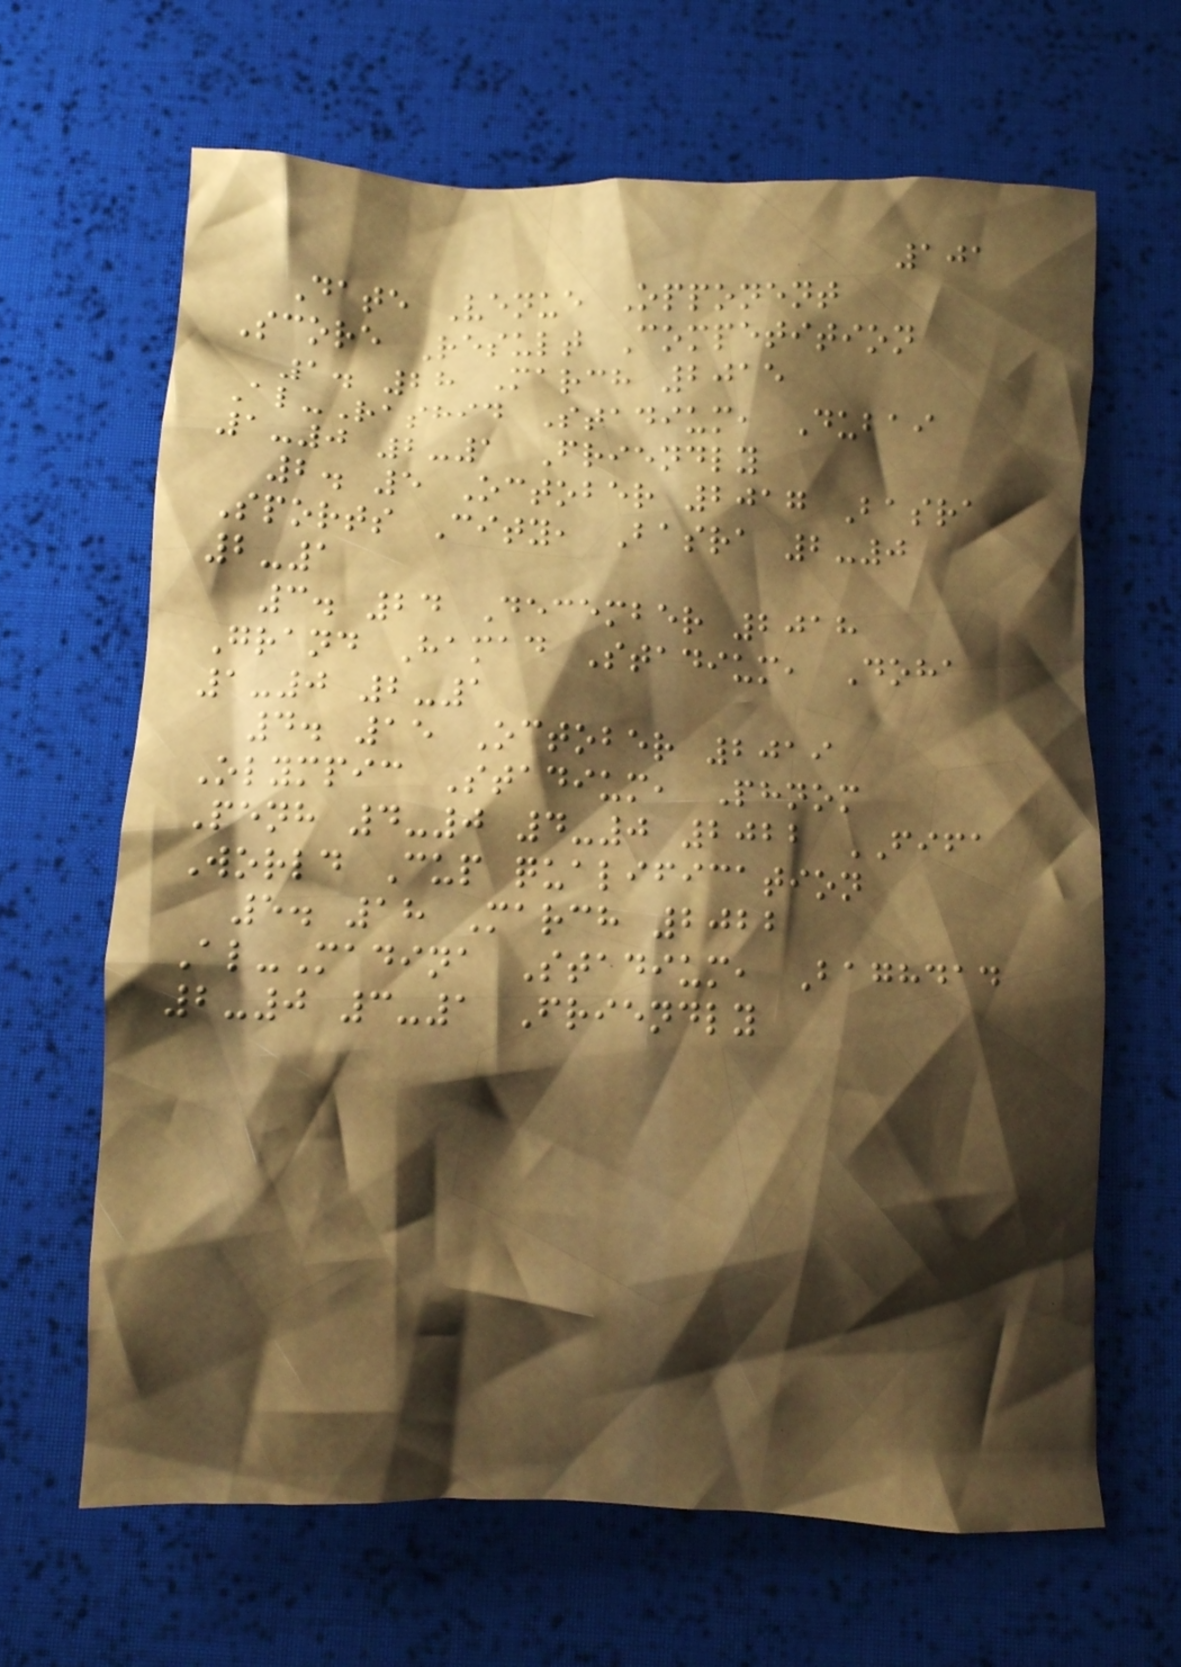101
Date Venue Opponent
Score Result Competition
1. 28 March 2015
Al-Rashid Stadium, Dubai
1-0 2-1 Friendly
2. 5 October 2017 Basra
Sports City, Basra 2-0
2-1
3. 24 December 2018
Grand Hamad Stadium, Doha
1-0 2-1
4. 15 October 2019
Olympic Stadium, Phnom
Penh 4-0 4-0 2022 FIFA
World Cup qualification
5. 18 March 2022
Al-Madina Stadium, Baghdad
2-0 3-1 Friendly
